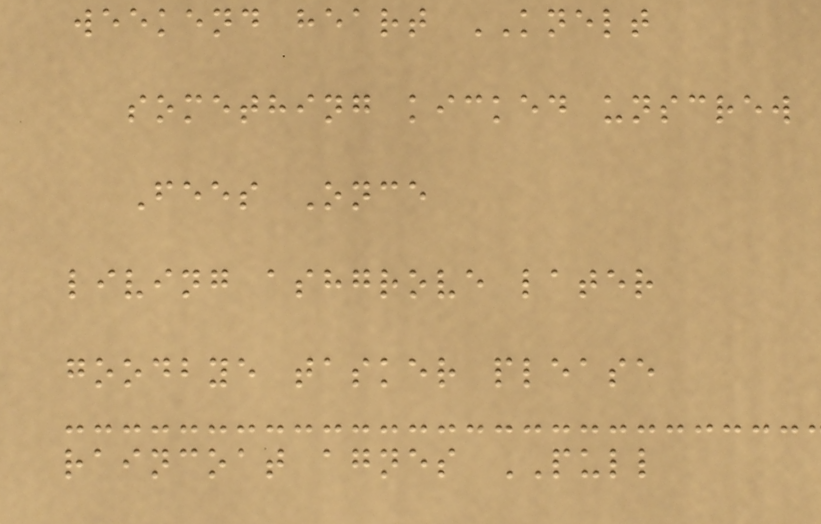weekend heart KNELT
something kicked unscrew
Fees Once
living ashgrove later
goodbye tasker please
raincoat agnes PULL
